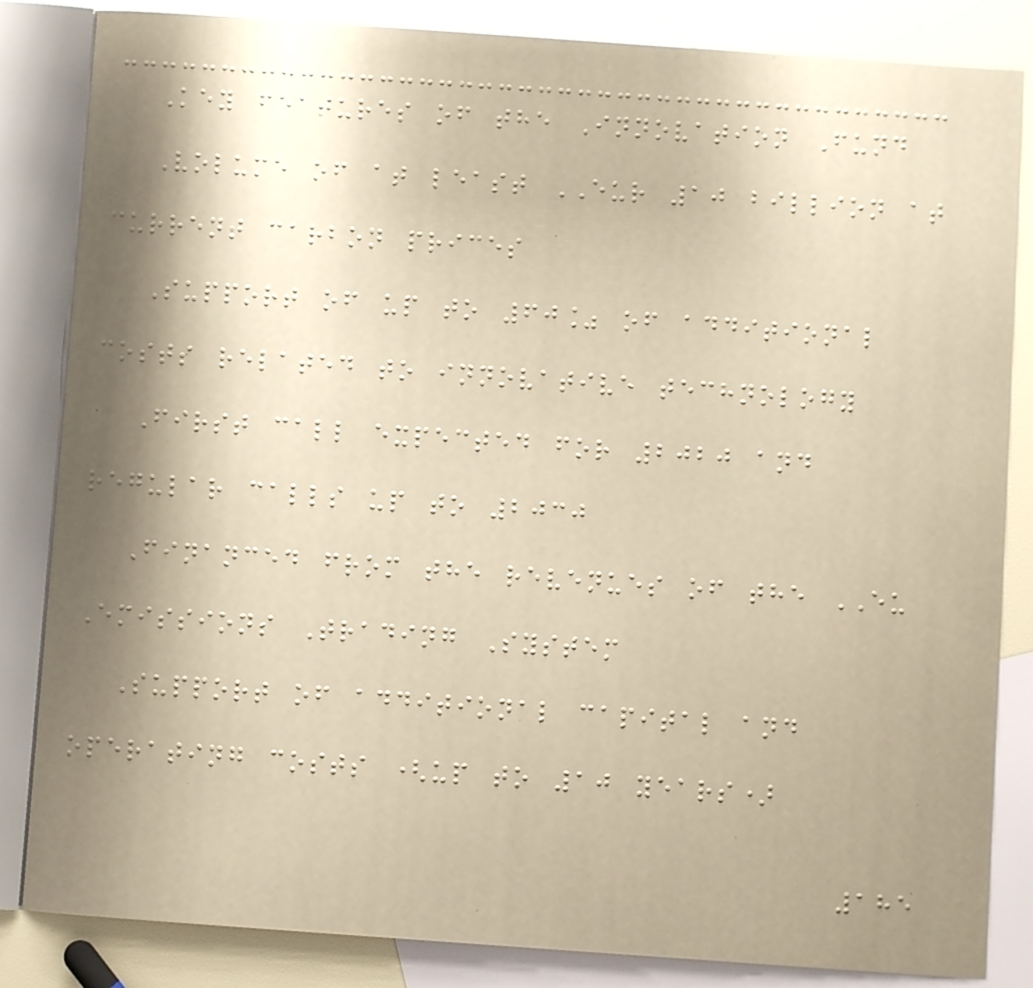Key features of the Innovation Fund
Volume of at least EUR 10 billion at
current carbon prices
Support of up to 60% of additional
costs related to innovative technology
First call expected for 2020 and
regular calls up to 2030
Financed from the revenues of the EU
Emissions Trading System
Support of additional capital and
operating costs (up to 10 years)
185
